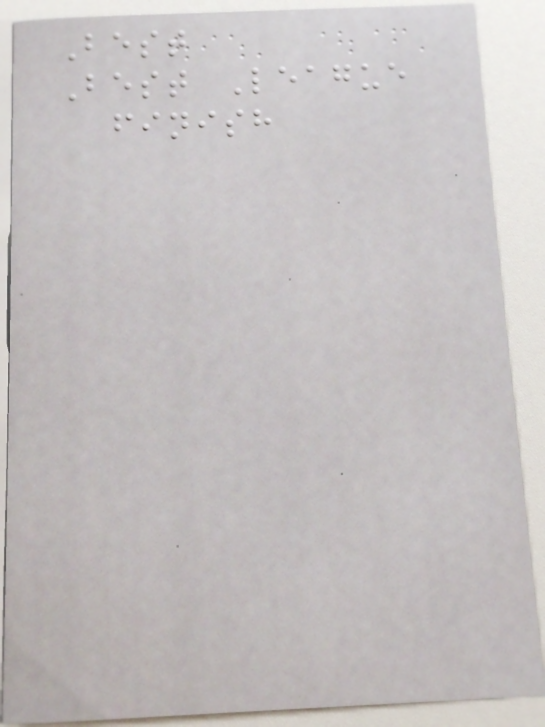Best
Best League
finish
